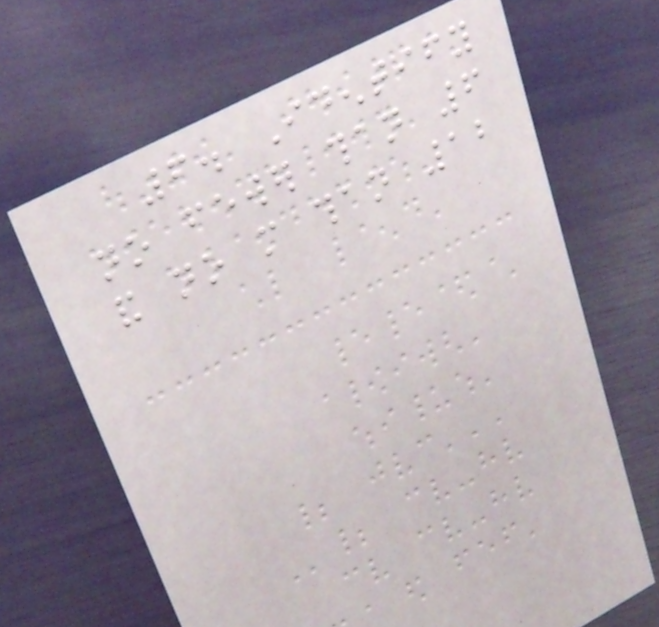6. Identify
no fewer than 6
and no more than 12
